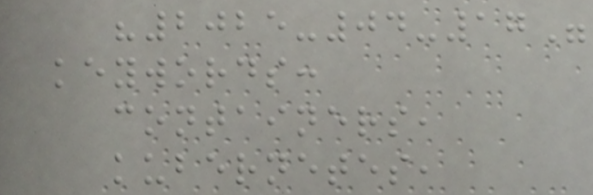"2025-04-17"
keywords:
containers,
kubernetes,
